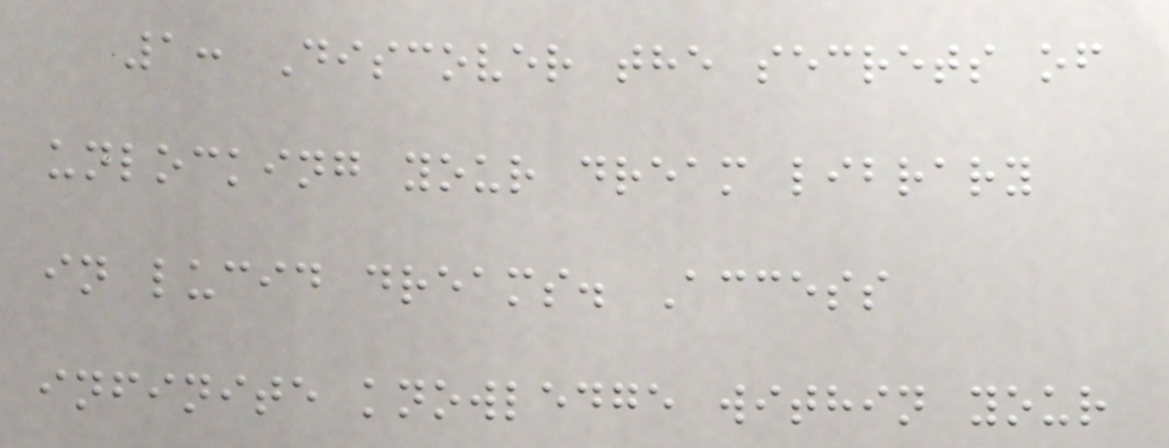1: Discover the secrets of
unlocking your dream library
in lucid dreams. Access
infinite knowledge within your
